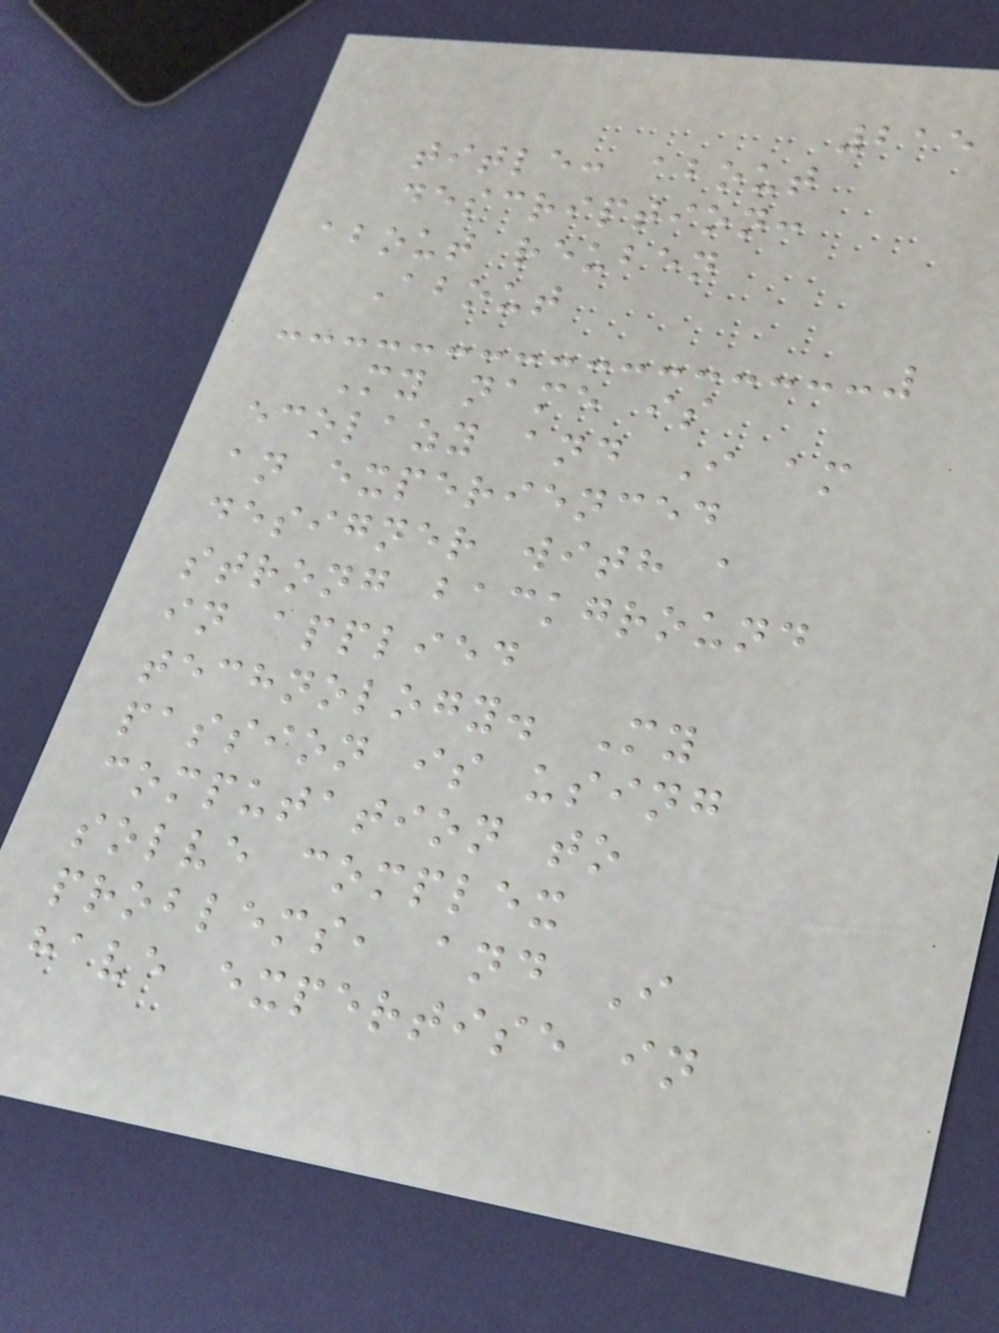215
title: about
description:
about reuben
About
My name is
ecolazy and I am
an experienced
designer with a
strong background
in applied
technology. My
passion is using
computation to
solve complex
problems, and I
have expertise in
